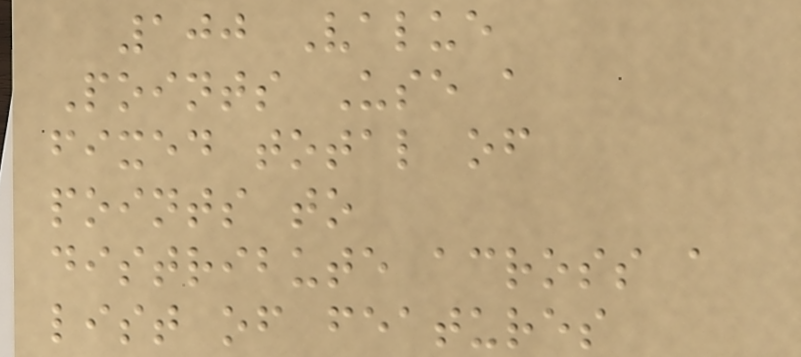100 Value
Points Use a
fixed total of
points to
distribute across a
list of features
